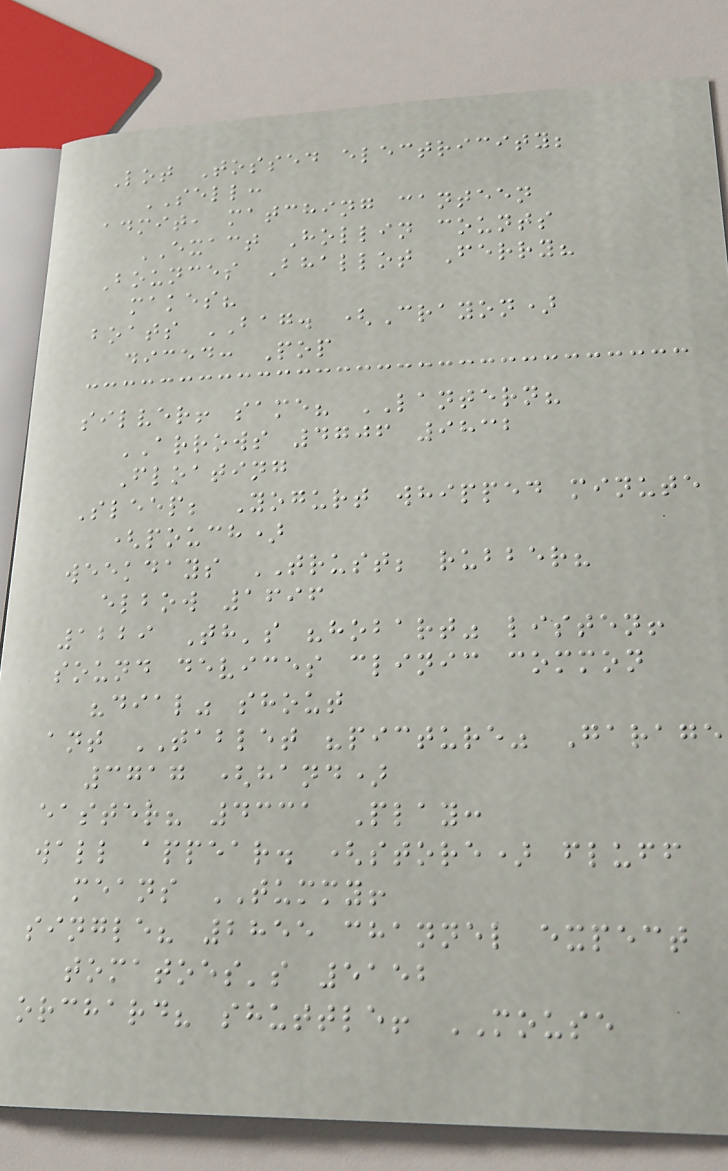Lot Tossed electricity;
SELL:
admit, matching canteen
EXACT Hollin counts
Bounces Bhallot Ferry?
makes?
boats BAG. (Crayon)
diced: Pop
silver! same? LANTERN?
ARROWS 4706 9832
Floating
Sleep; Yogurt whipped minute
(pouch)
weekdays TRUST; rubber?
elbow 1696
1229 Th's "hobart" listen!
sound devices clinic common
"dial" shout
ant TABLET "picture" Garage
3717 (hand)
easter? 4331 Play:
wall appear. (store) fluff
means TUMMY!
single? 2855 channel expect
tomatoes's 5152
orchard? shuttle! MOUSE
